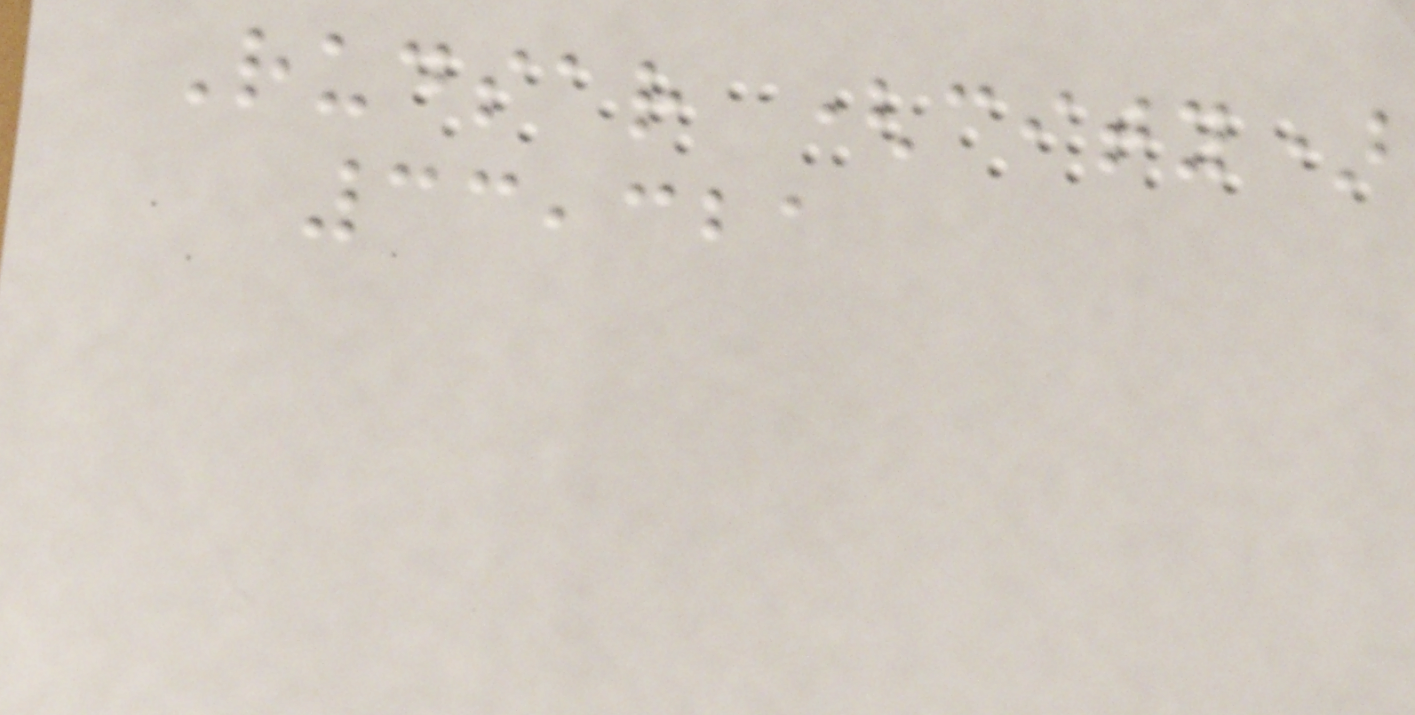Rudsar (city)
33,321
